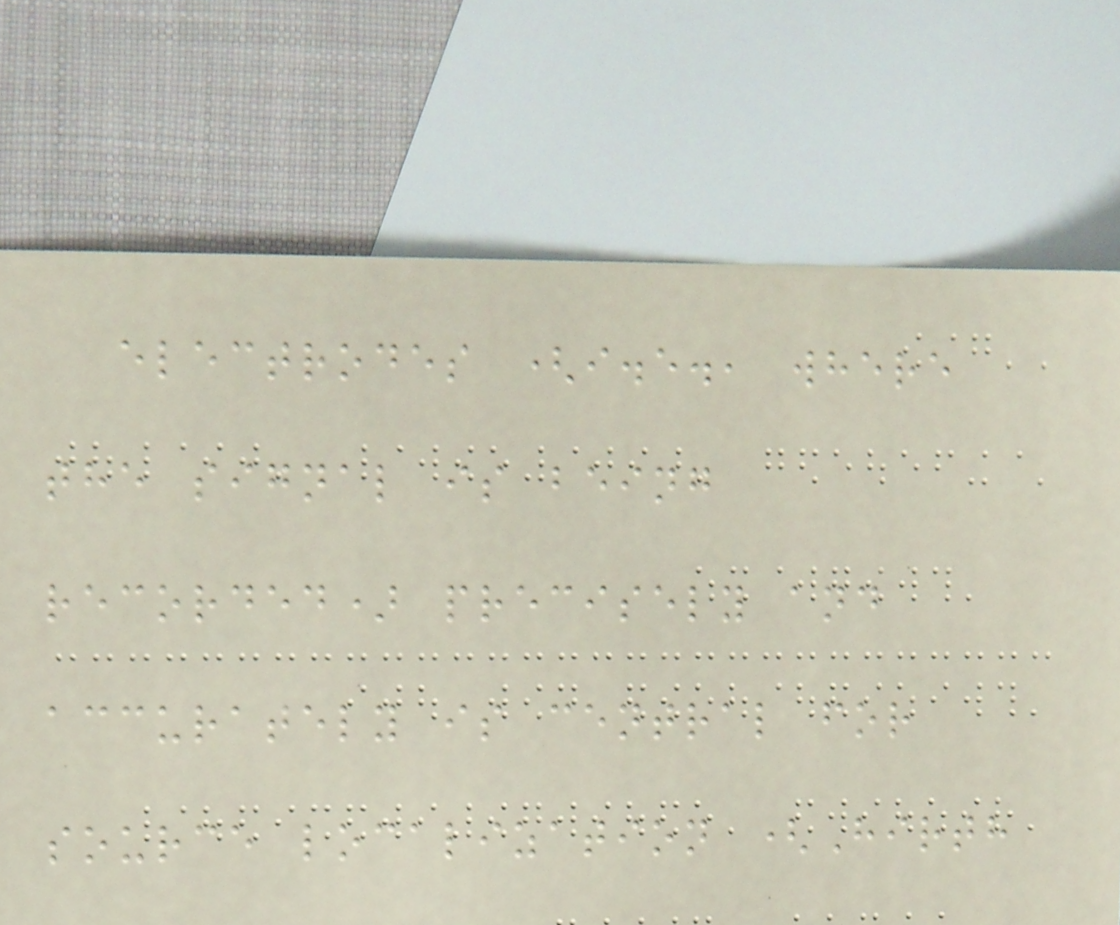electrodes (i.e., where
the signal is being
recorded) precisely and
accurately is central for
source localization (Hirth
